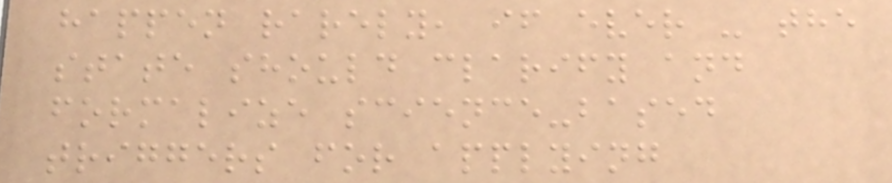happen rarely, if ever - the
state should clarify and
formalize science-based
triggers for applying
